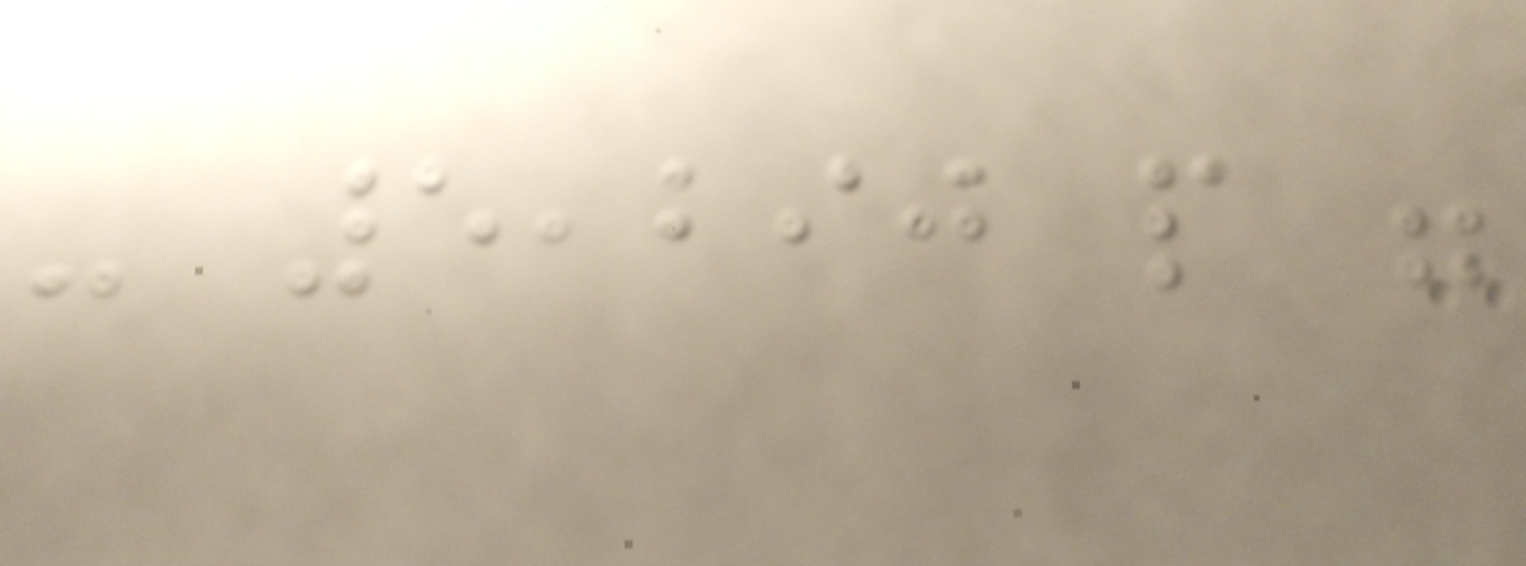- 5,290 people were
